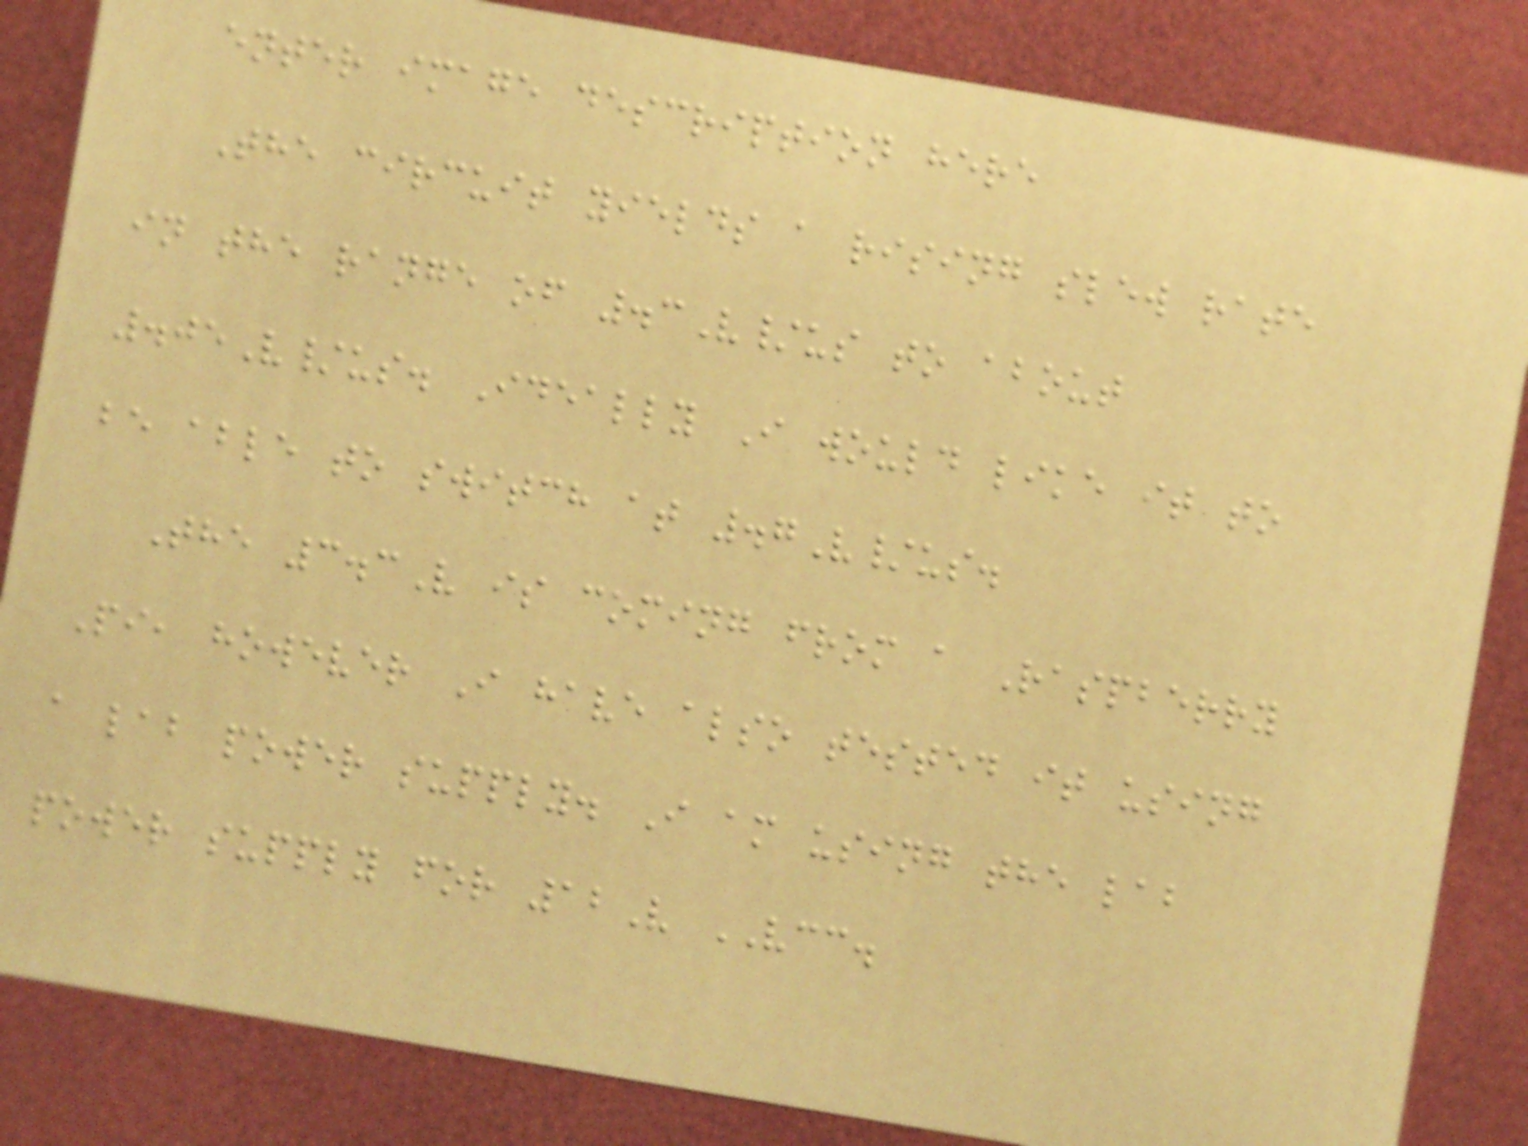enter image description here
The circuit yields a rising slew rate
in the range of .3V/us to about
.05V/us. Ideally I would like it to
be able to switch at .7V/us.
The 3.3V is coming from a Raspberry
Pi, however I have also tested it using
a lab power supply. I am using the lab
power supply for 12V VCC.
